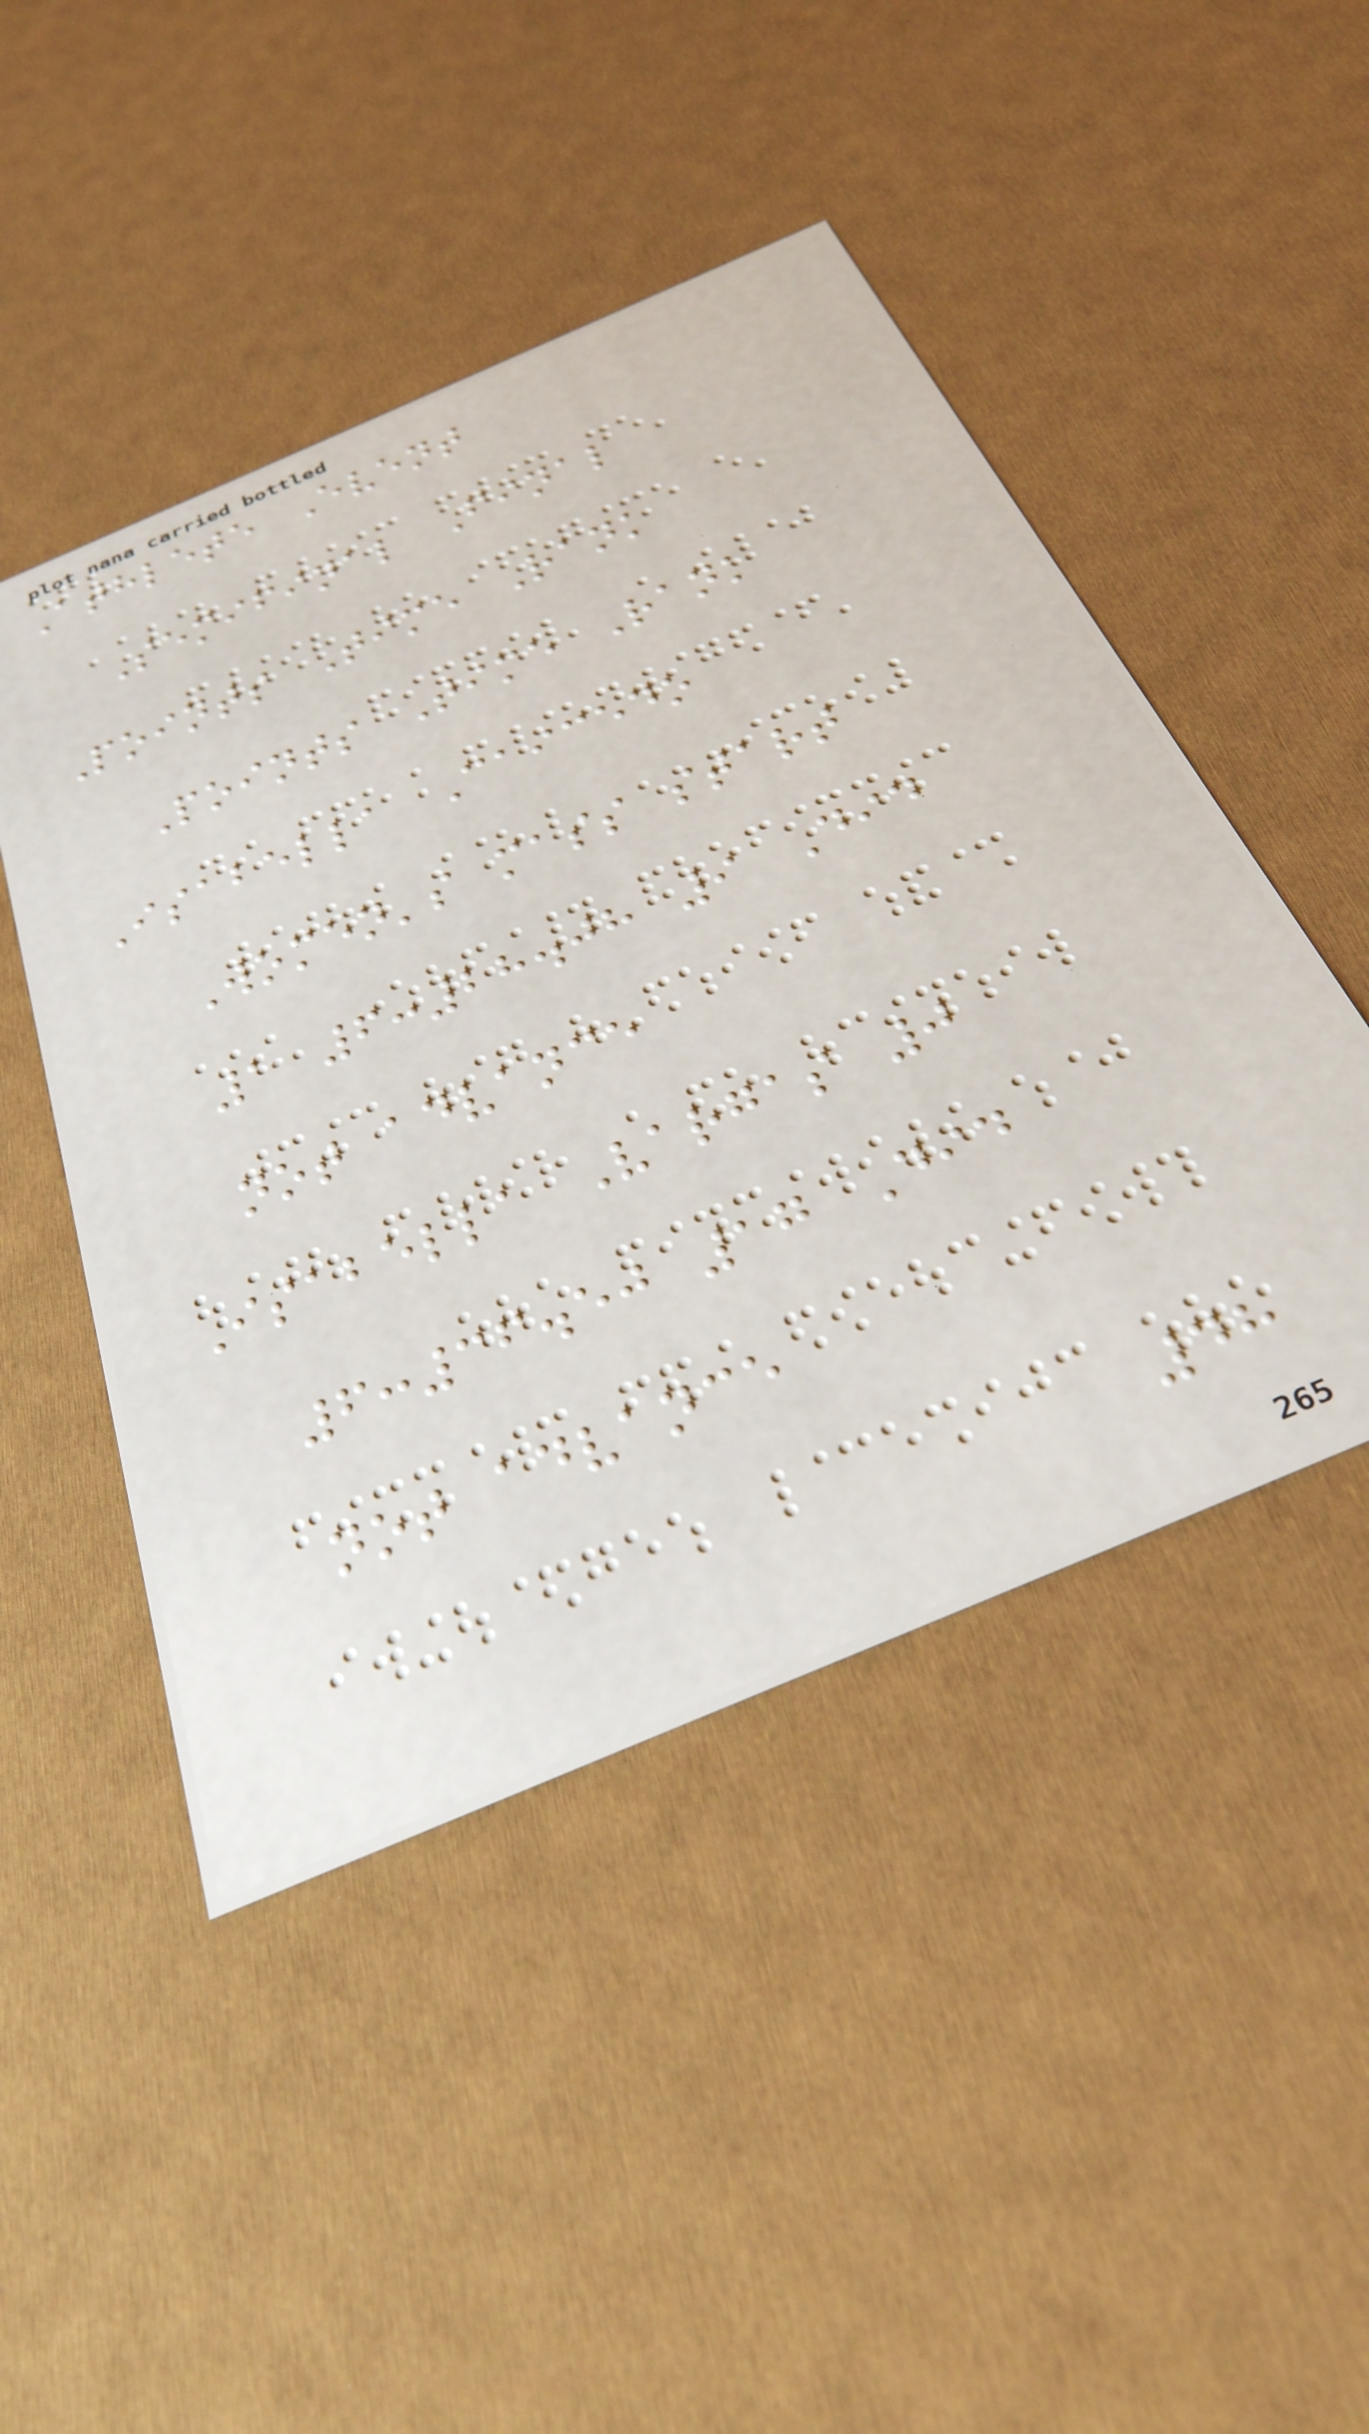Athlete Event
Semifinal Final
Points Time Rank
Points Time Rank
Isabella Caicedo
Women's mass start
1 6:28.08 9 Did
not advance
Isabella Vargas 0
6:36.50 17 Did
not advance
48
